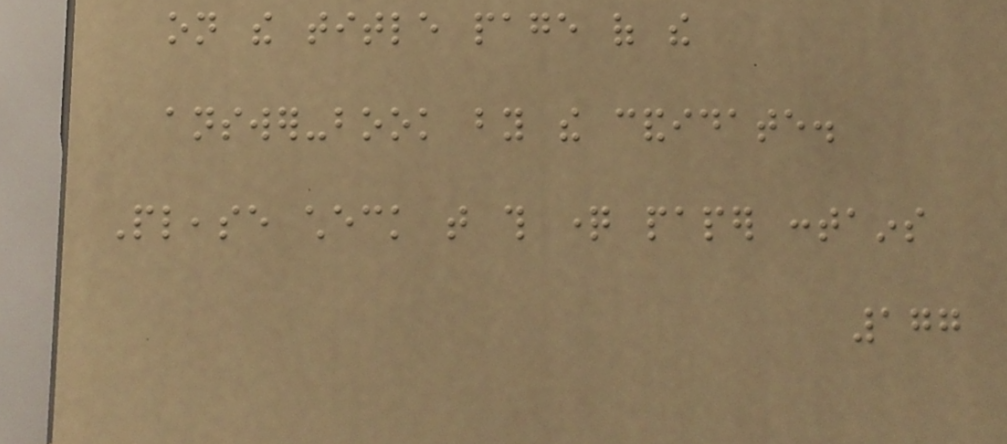on the title page of the
answer-book by the candidate.
Please check that this question paper contains
177
